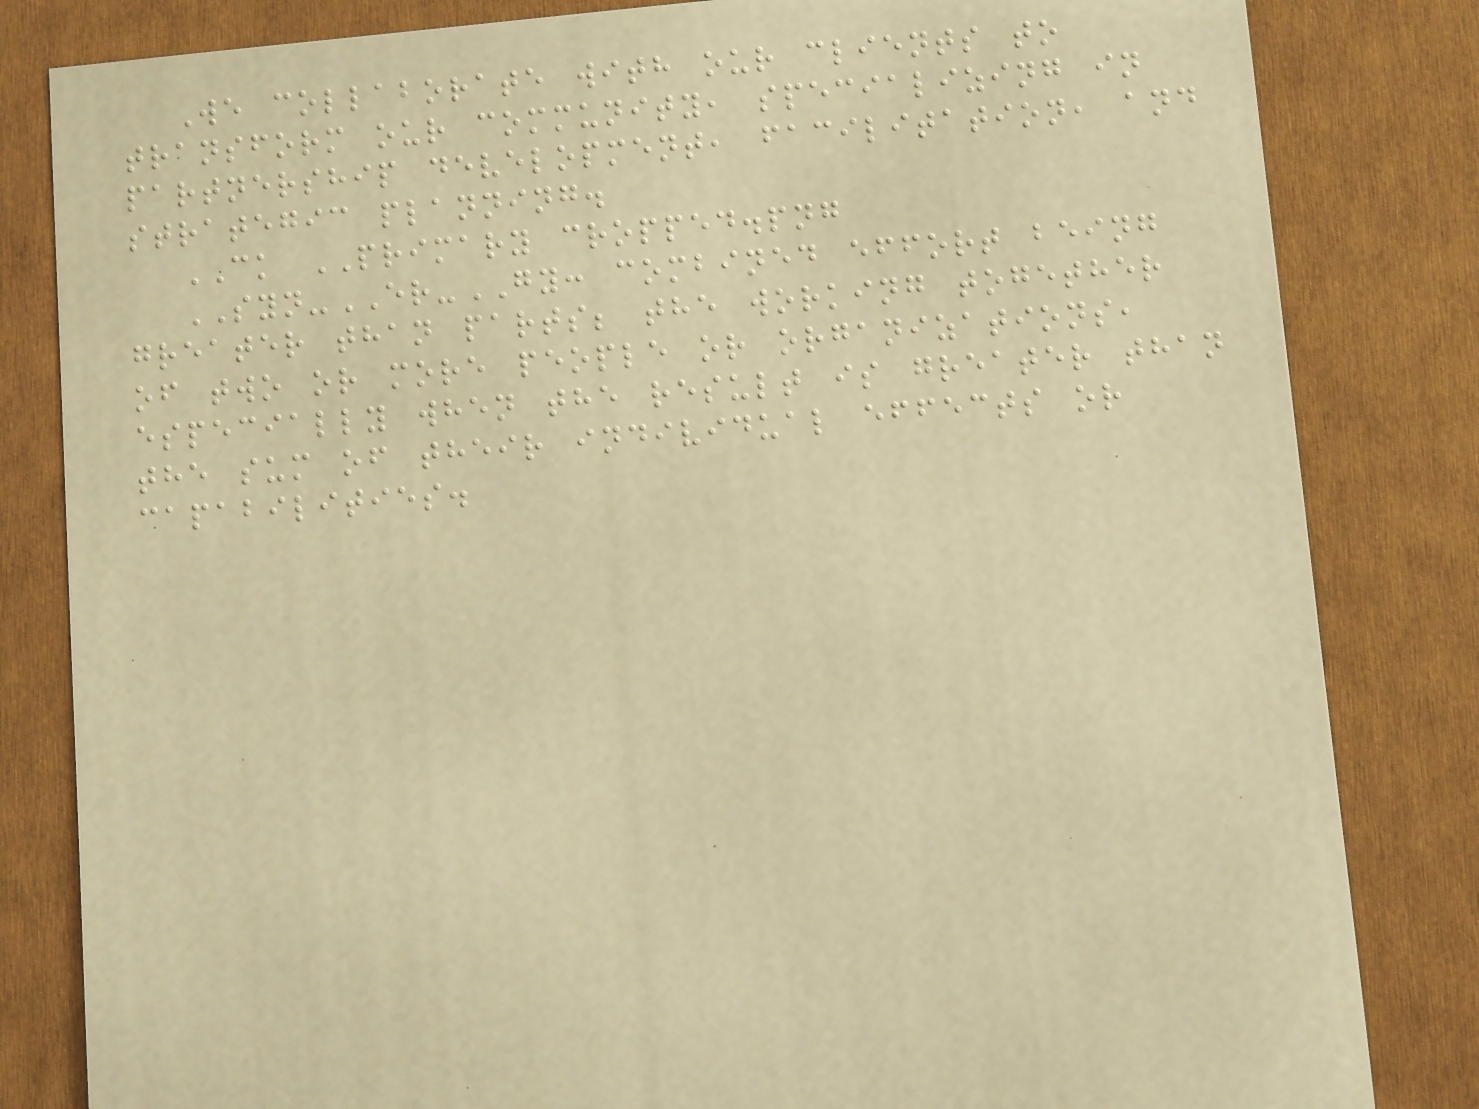We collaborate with our clients to
transform our community, specializing in
partnership development, facilitation, and
strategic planning.
CK PRIMARY cropped.png
SYN-ER-GY: combined effort being
greater than parts; the working together
of two or more people or organizations,
especially when the result is greater than
the sum of their individual effects or
capabilities.
